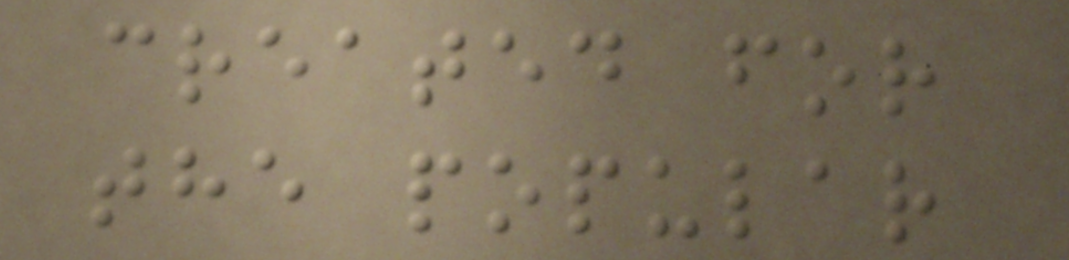created for
the popular
